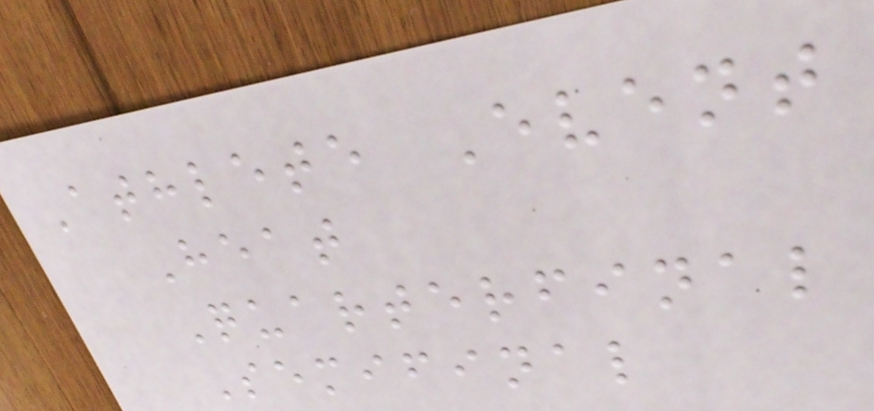Athlete Event
Heat
Quarterfinal
Semifinal
